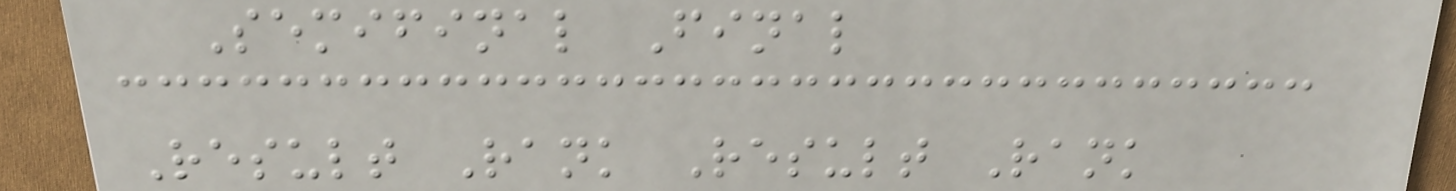Semifinal Final
Result Rank Result Rank
